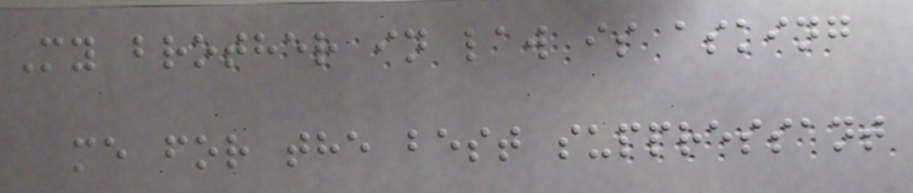My brother in law is asking
me for the best suppressant
